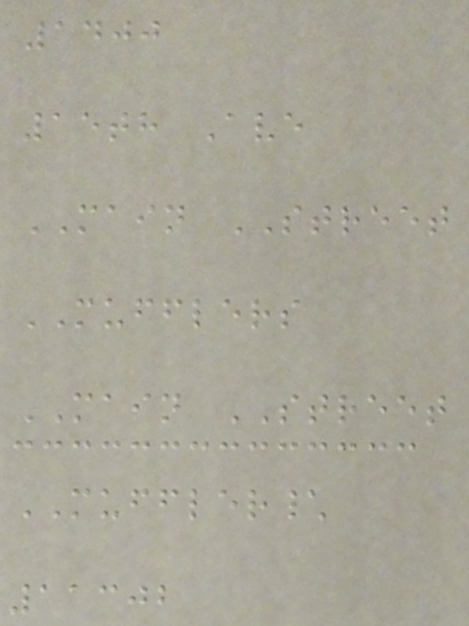1400
15th Ave
MAIN STREET
MUFFLERS
MAIN STREET
MUFFLER\
11302
